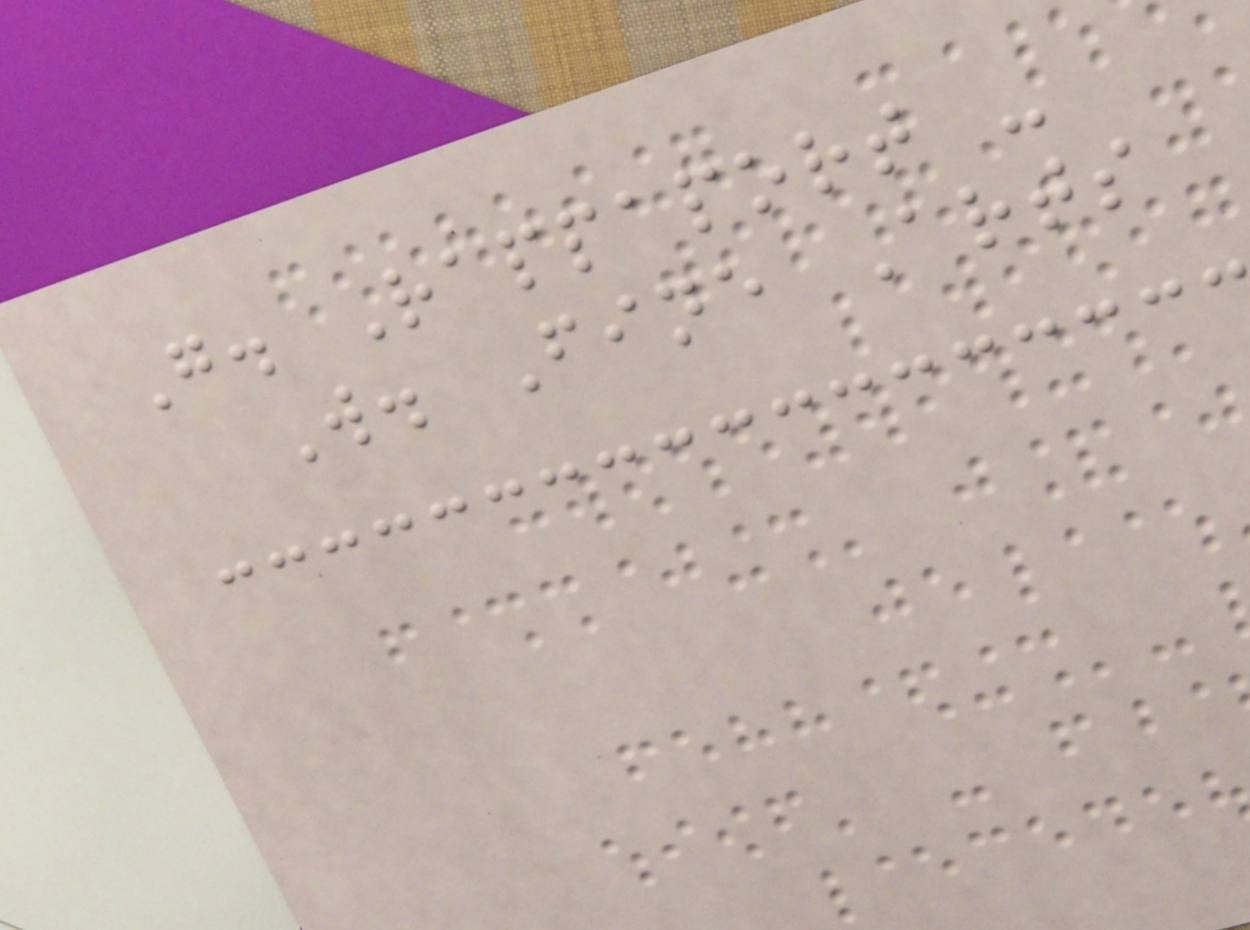G. Rappaport -
W. Fine Arts
